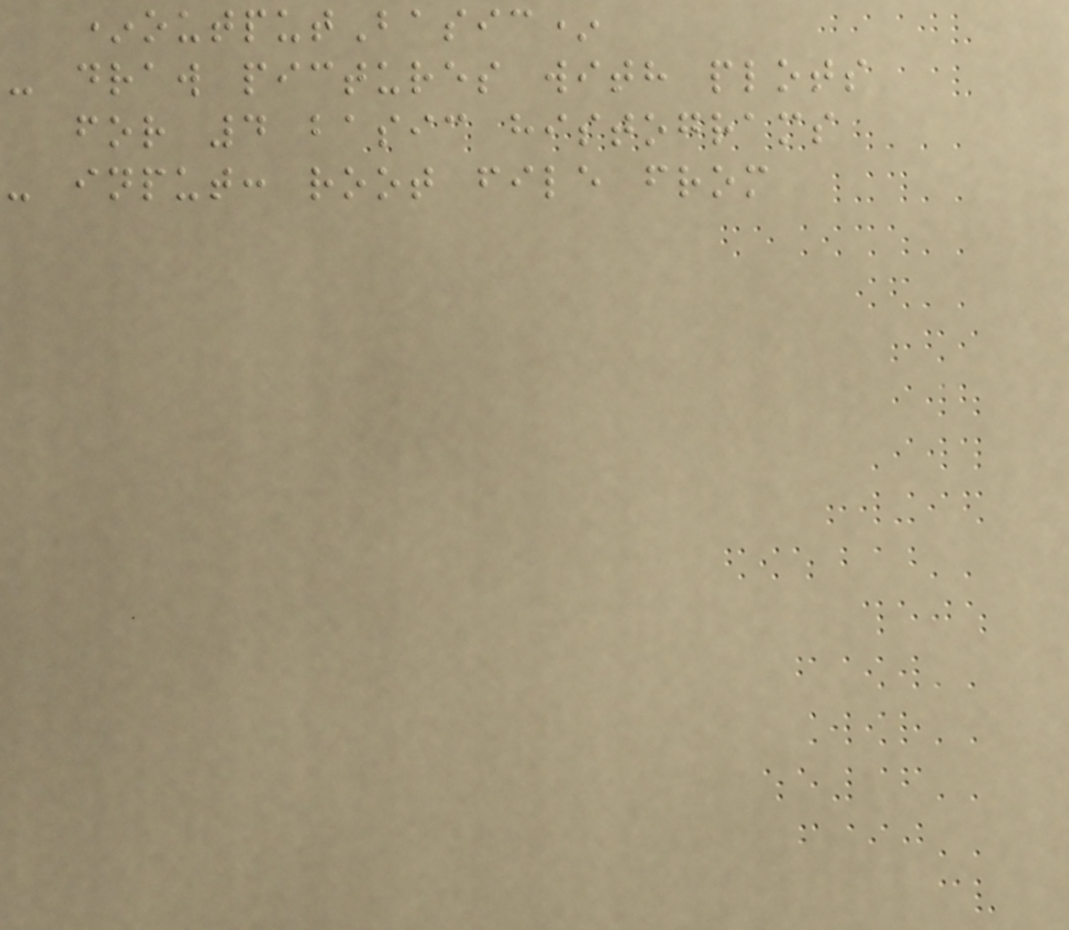*outputBasic*
- draw pictures with plots
for 4 basic histograms
- input: root file from
